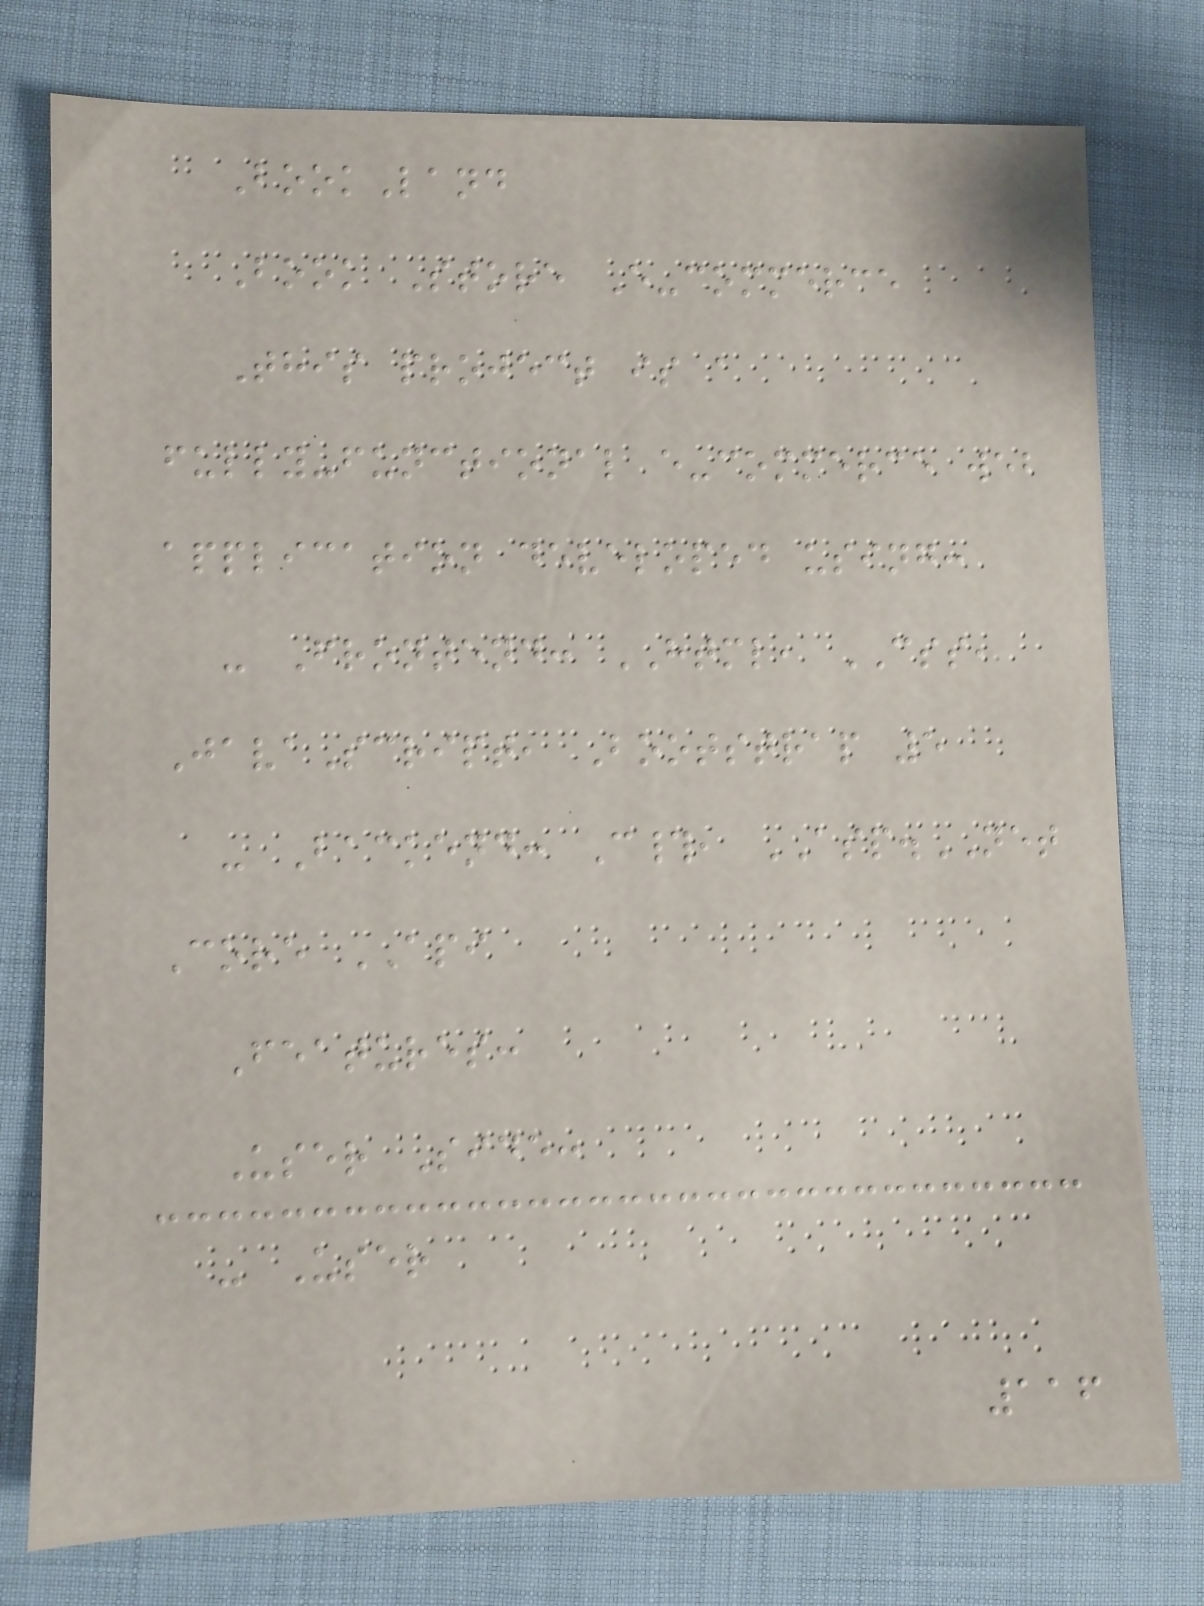BookLand
Book Store E-commerce
This project is a
fully-functional e-commerce web
application developed using:
- Frontend: HTML, CSS,
JavaScript, Bootstrap 5
- Backend: C#, ASP.NET
Core API
Features:
User Side:
- User
116
